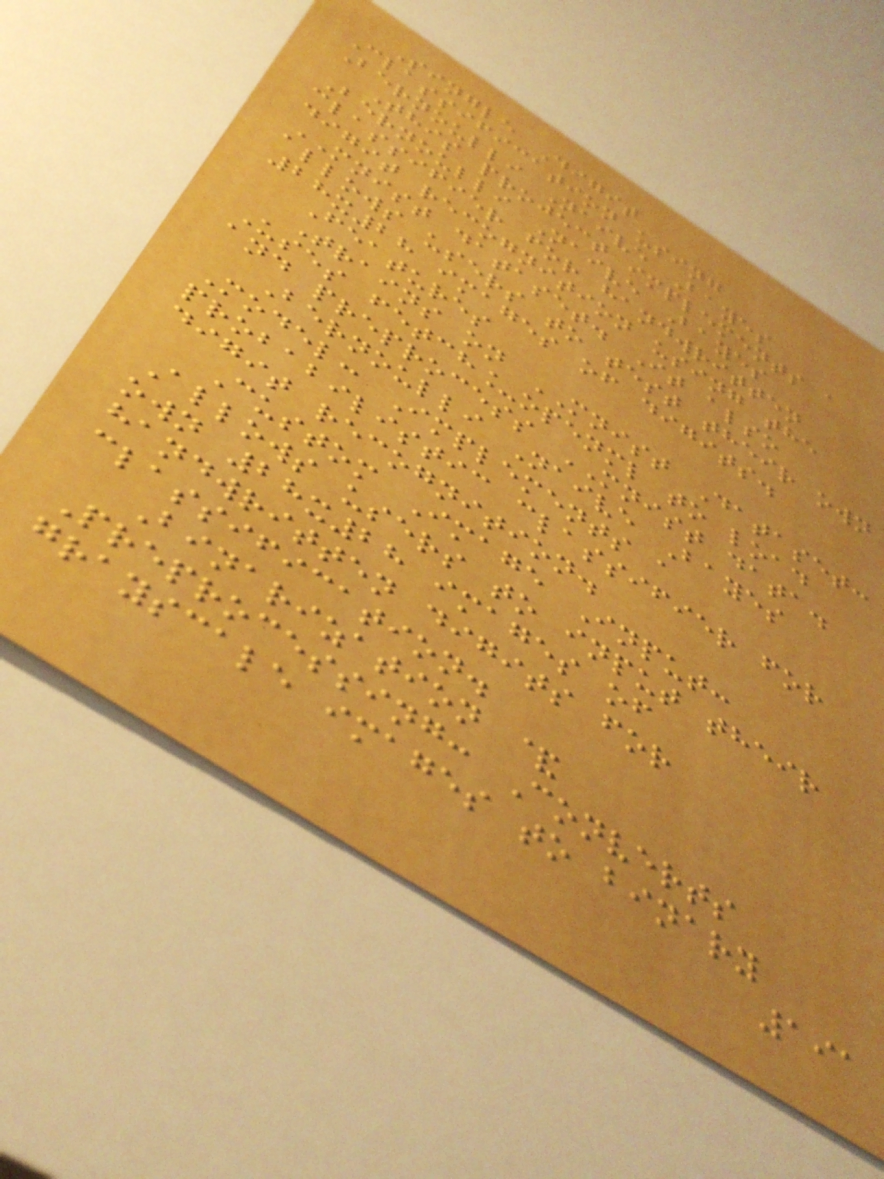Single Digit
Classification using
Bernoulli Naive Bayes
This project implements a
Bernoulli Naive Bayes
classifier for handwritten
digit recognition using the
MNIST dataset. It also
allows users to test their own
28x28 images of digits.
Features
Trains on MNIST Dataset:
Uses fetch_openml to load
and preprocess MNIST data.
Bernoulli Naive Bayes
Model: Implements a
probabilistic classifier for
digit recognition.
Custom Image Input:
Allows users to input their
own 28x28 images of
handwritten digits for
classification.
Binarization &
Preprocessing: Converts
grayscale images to binary
191
